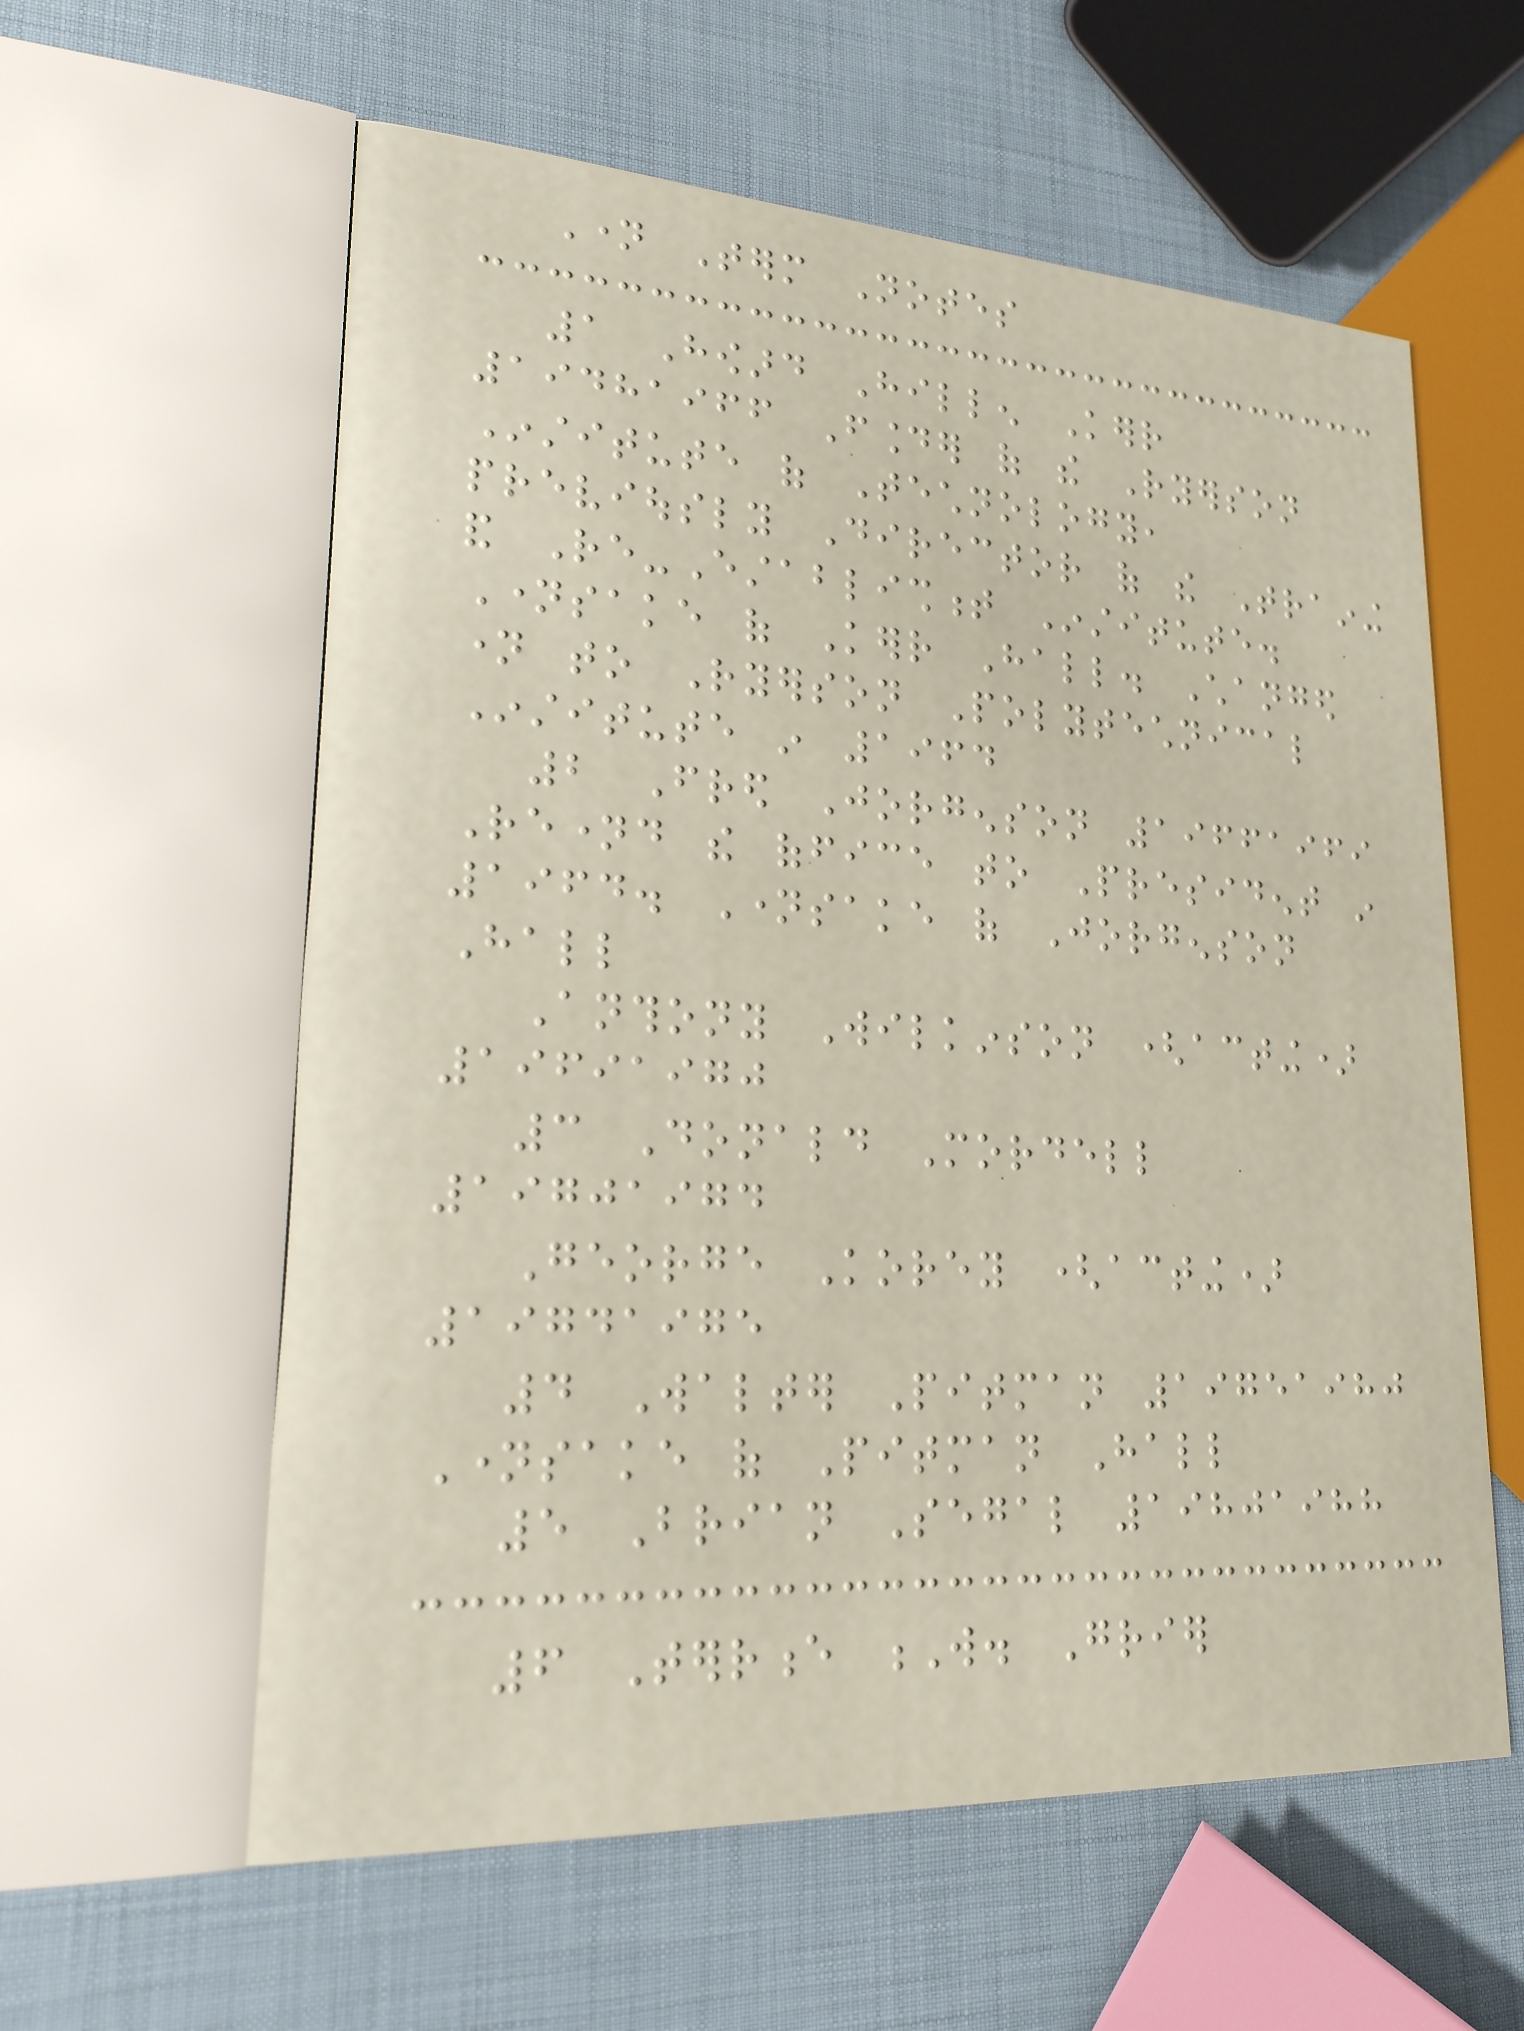Name Term Notes
1 Howard Hillen Kerr
19481966 Founder of the Ryerson
Institute of Technology,
previously Director of the Training
and Re-Establishment Institute.
Namesake of Kerr Hall. Changed
name to Ryerson Polytechnical
Institute in 1964
2 Fred Jorgenson 19661969
Renamed the office to President in
1964. Namesake of Jorgenson
Hall
Anthony Wilkinson (acting)
19691970
3 Donald Mordell
19701974
George Korey (acting)
19741975
4 Walter Pitman 19751980
Namesake of Pitman Hall
5 Brian Segal 19801988
6 Terrence W. Grier
